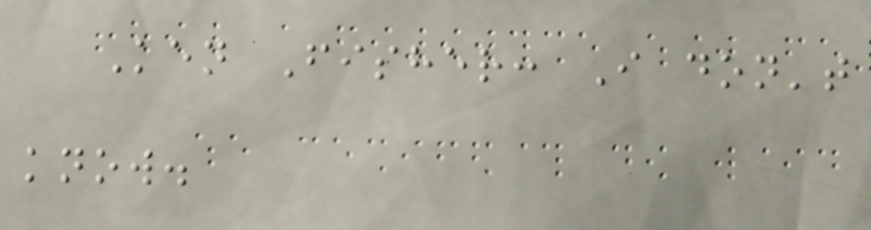Ken Fisher: I don't
know.
